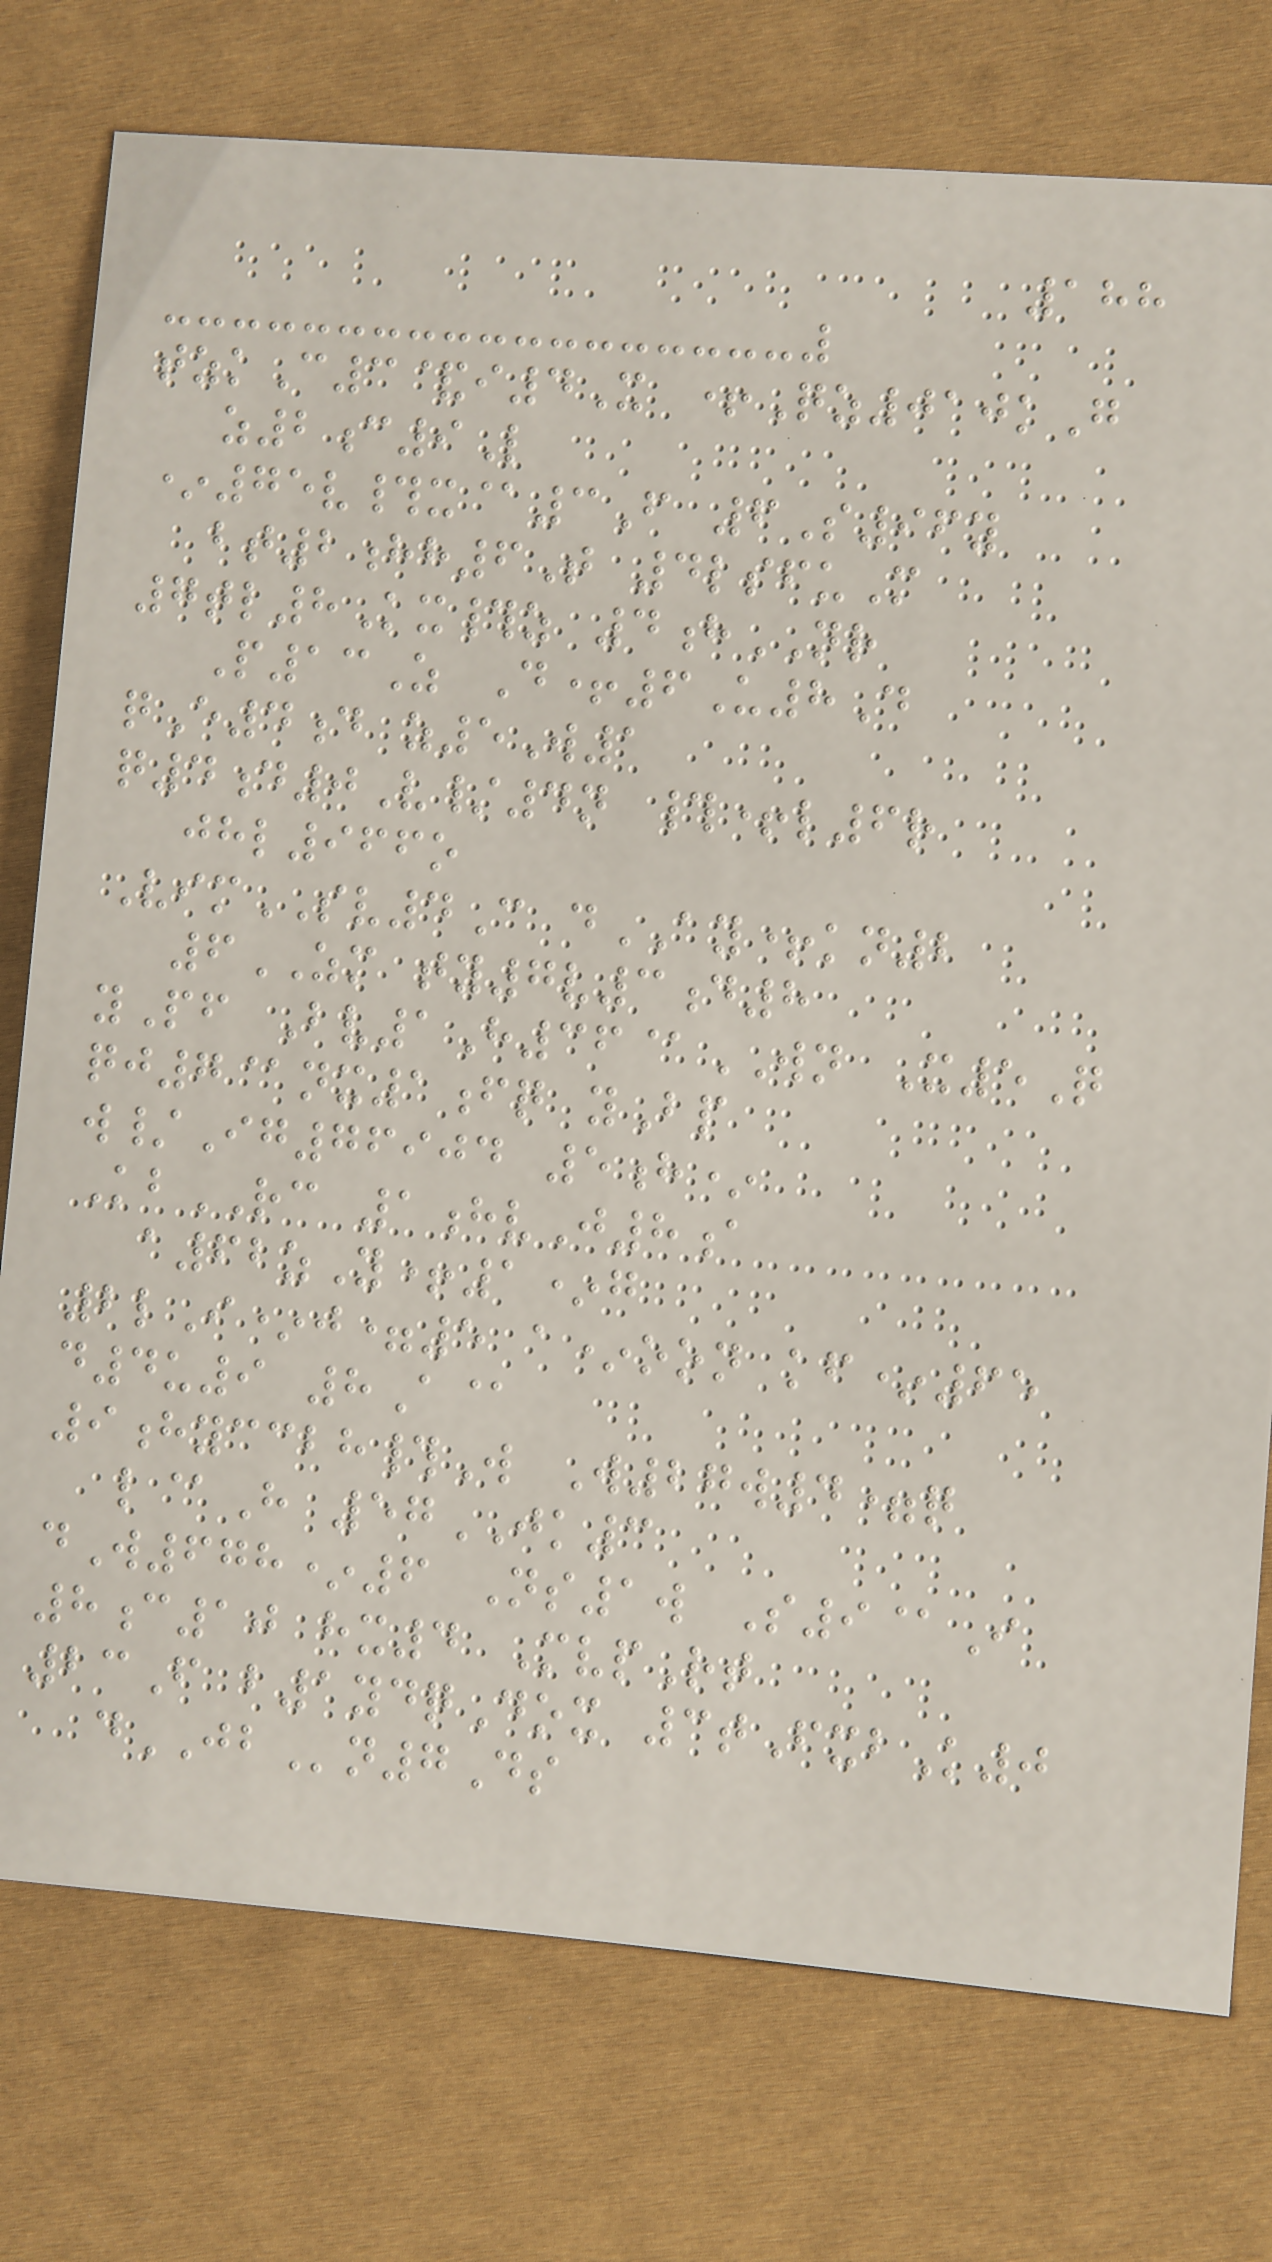188
tzkC3&i4X +Qz010kG
z2c9L
*75v#x@3F 6S96y
bt2hh6T 4lsfuM
7tl8Kx#z 4hNR
P13Z D+6U8D
qE4d z5W1
q4d0V/4n #+l6r
jhl966o
VimSV4C dAY+kn2
6ZM ty7v3d8
yPf Bv1H36@WN X5Q
qj7@nx1fq yBp
w/Ig76904 5h*
KbRC 1hvJ8a
a62zY+1*g
2lI*j=5 a*oon kf*65
d4u9 8A@
9hyccbh#W W27w4=q
l@H 57JK3
dW678*6 Ns1w S9@I
8c10 hx4 MvpRt
23F b1ydqDox 3tFxbK0
dJBn7Ds
